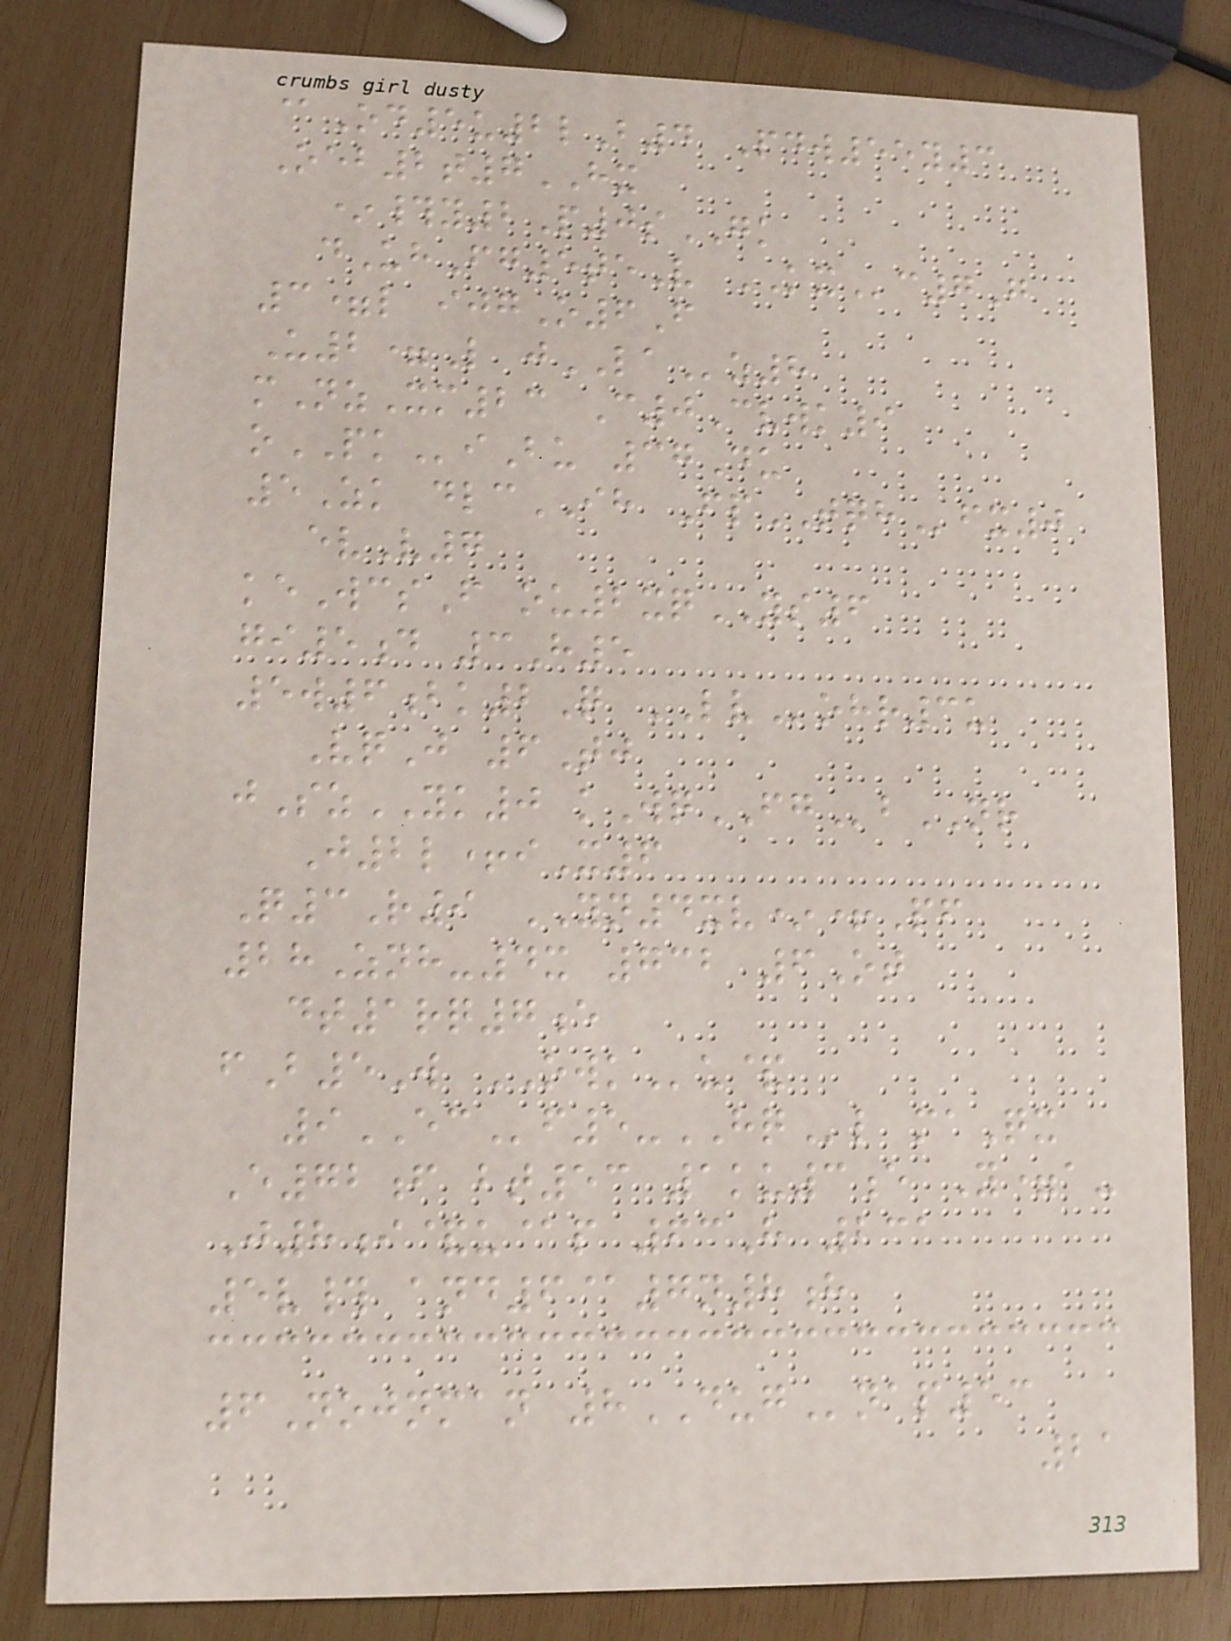@Od5u2lB4 Pdw55y3
Oeb2t7HX
*#y2P0sGK
dUhFg5teV KXc7G
3=l ijgO6F
U2=L jLAz8
mNzXm23 C0Cvwk9
oPKiBu 37Du
5Zk dlcIH FpTQHfx0
evV7
keWcsF ou2xqYS6
gi5d 3H5
5w6bk2Q LVohr3u
VqJ 6Tj
jSzYK0 kWqFGbNR
J2l+iX6
Q3R9 YN4xv*+Pf
28Znh-4x 732 6Ot
dt1rq7e
fB5W OWKu&
9ECf5-HQl maQx
E72f bt53 1ku3e Y=a-
J8i&u@p 63H 231
5v# and6@7n8h
6Nojnman 8DUGnap53
21
